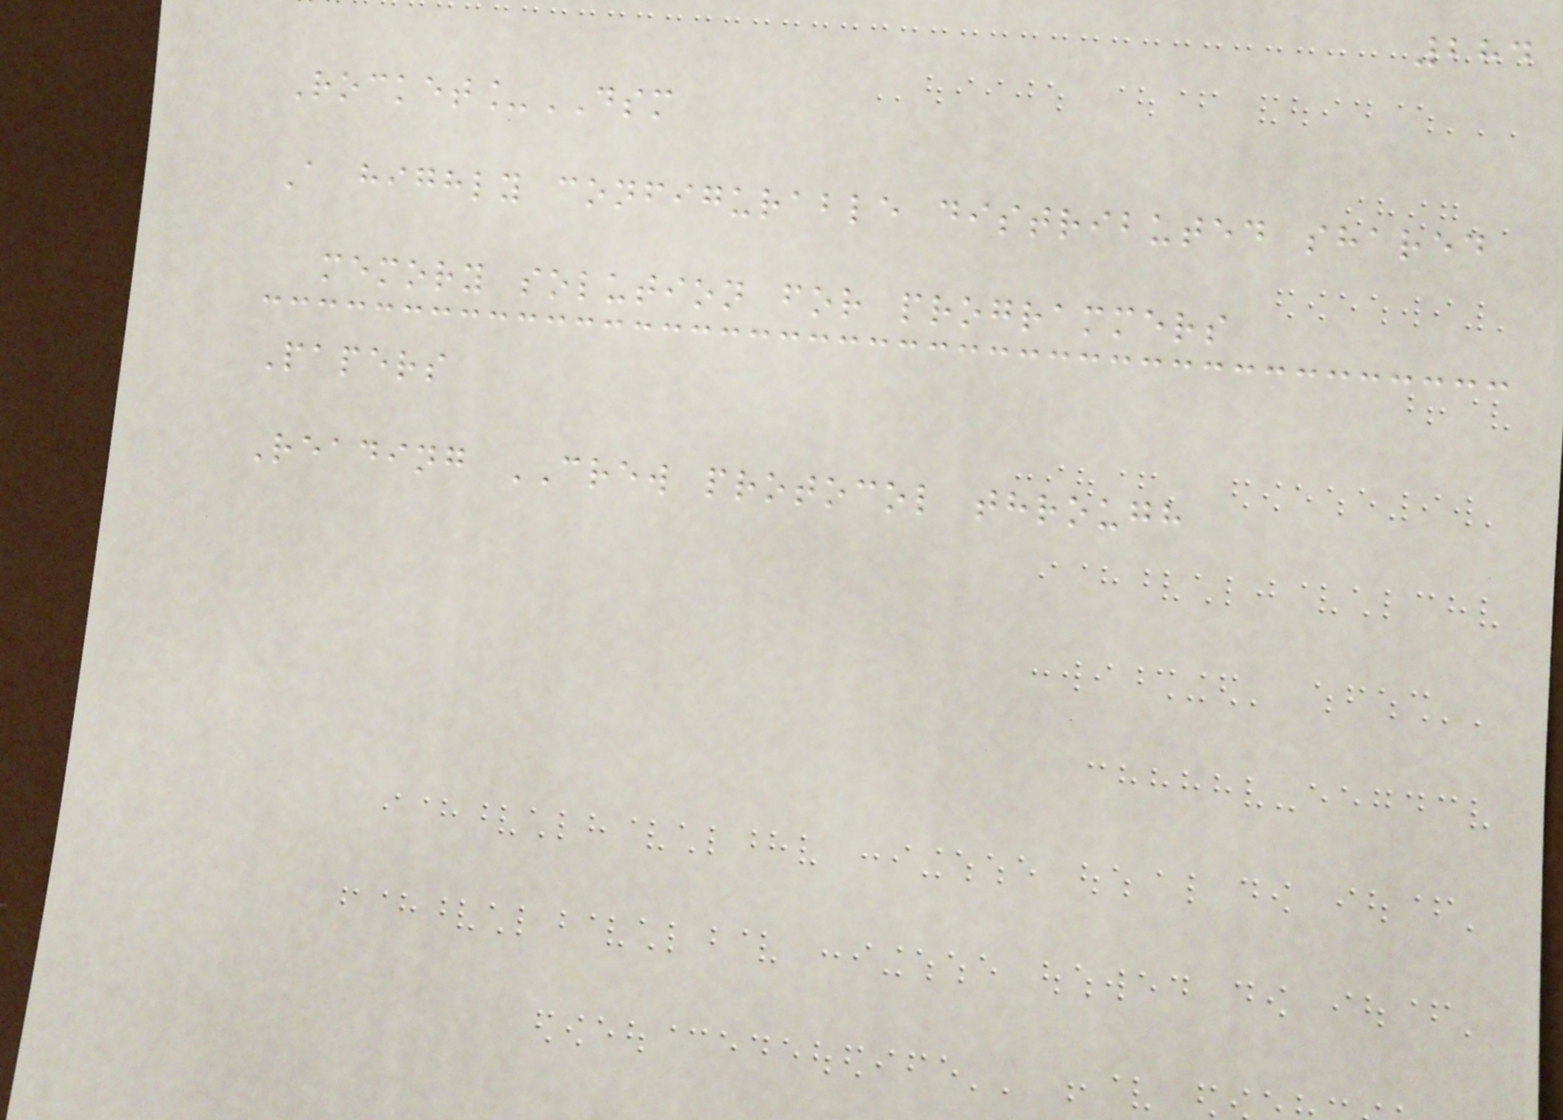284
Rocket_DSM
A highly configurable distributed shared
memory solution for programmers
Papers
Reading CREW protocol through
